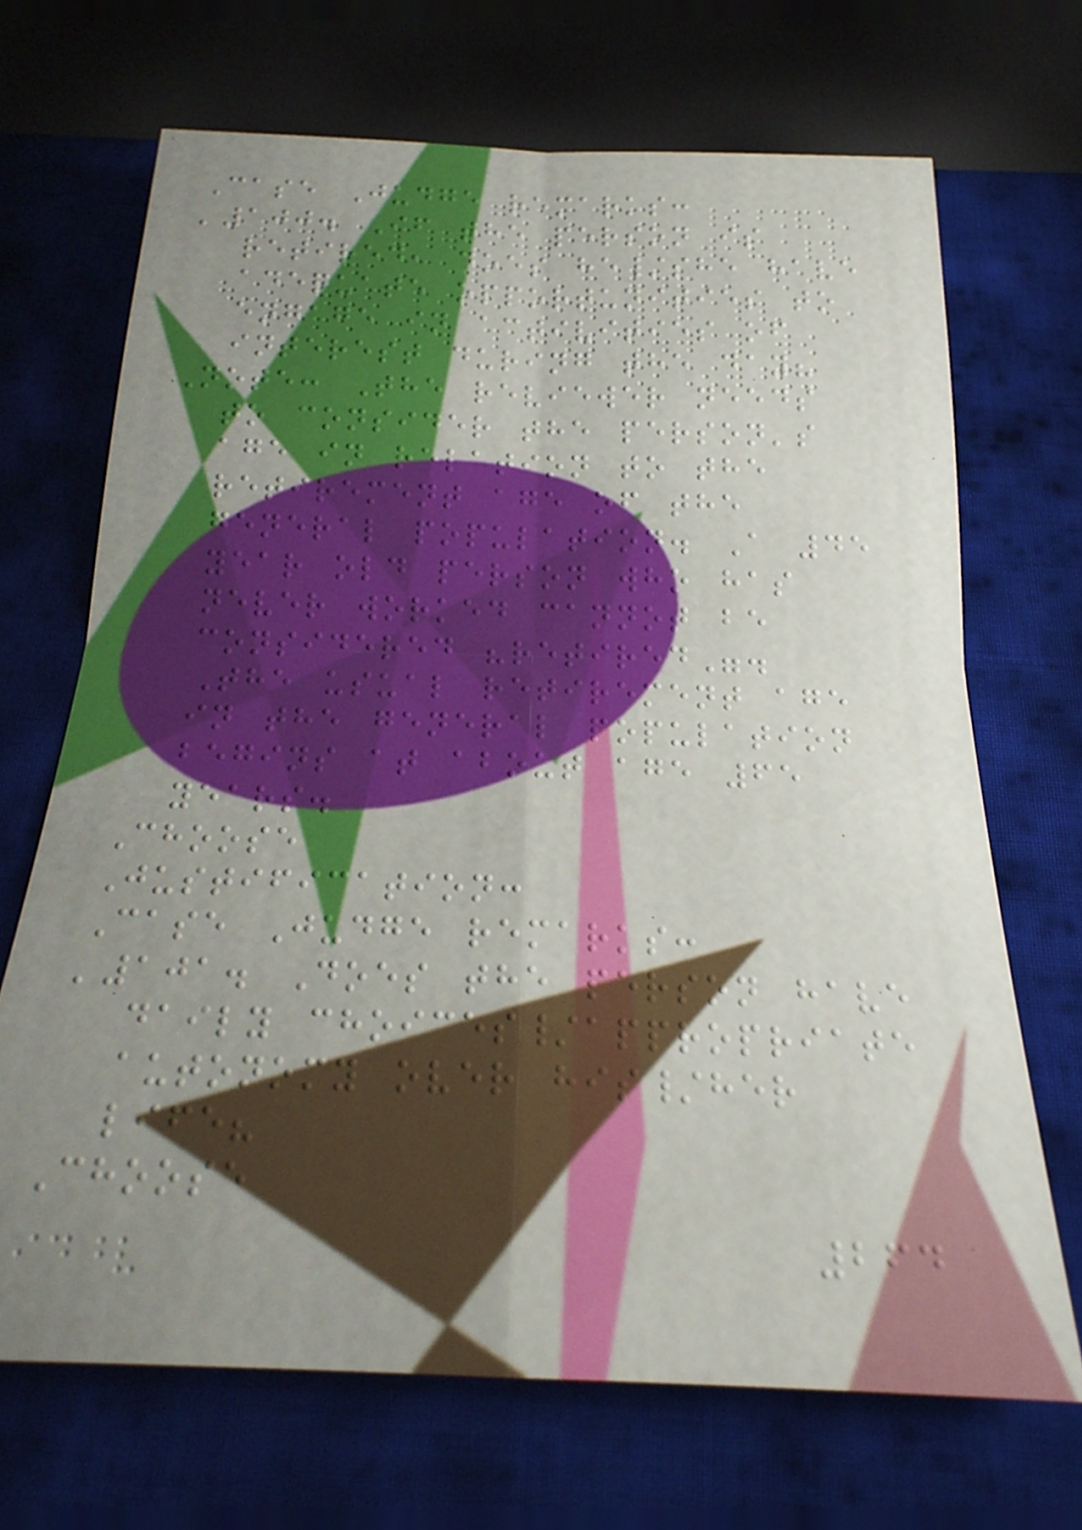Case Judge remarks:
'100. If the person is
retired, does he/she have
adequate opportunities to
engage in activities of
interest during the day?
Note: The reviewer needs
to consider the person's
age in relation to the
retirement age of the
general population. A 45
year old person who has
never worked cannot be
considered "retired".
The usual retirement age
in the general population
begins at about age 65
years.
Choose
Justification:
Case Judge remarks:
'101. Does the person have
daily choices/appropriate
autonomy over his/her
life?
Choose
264
